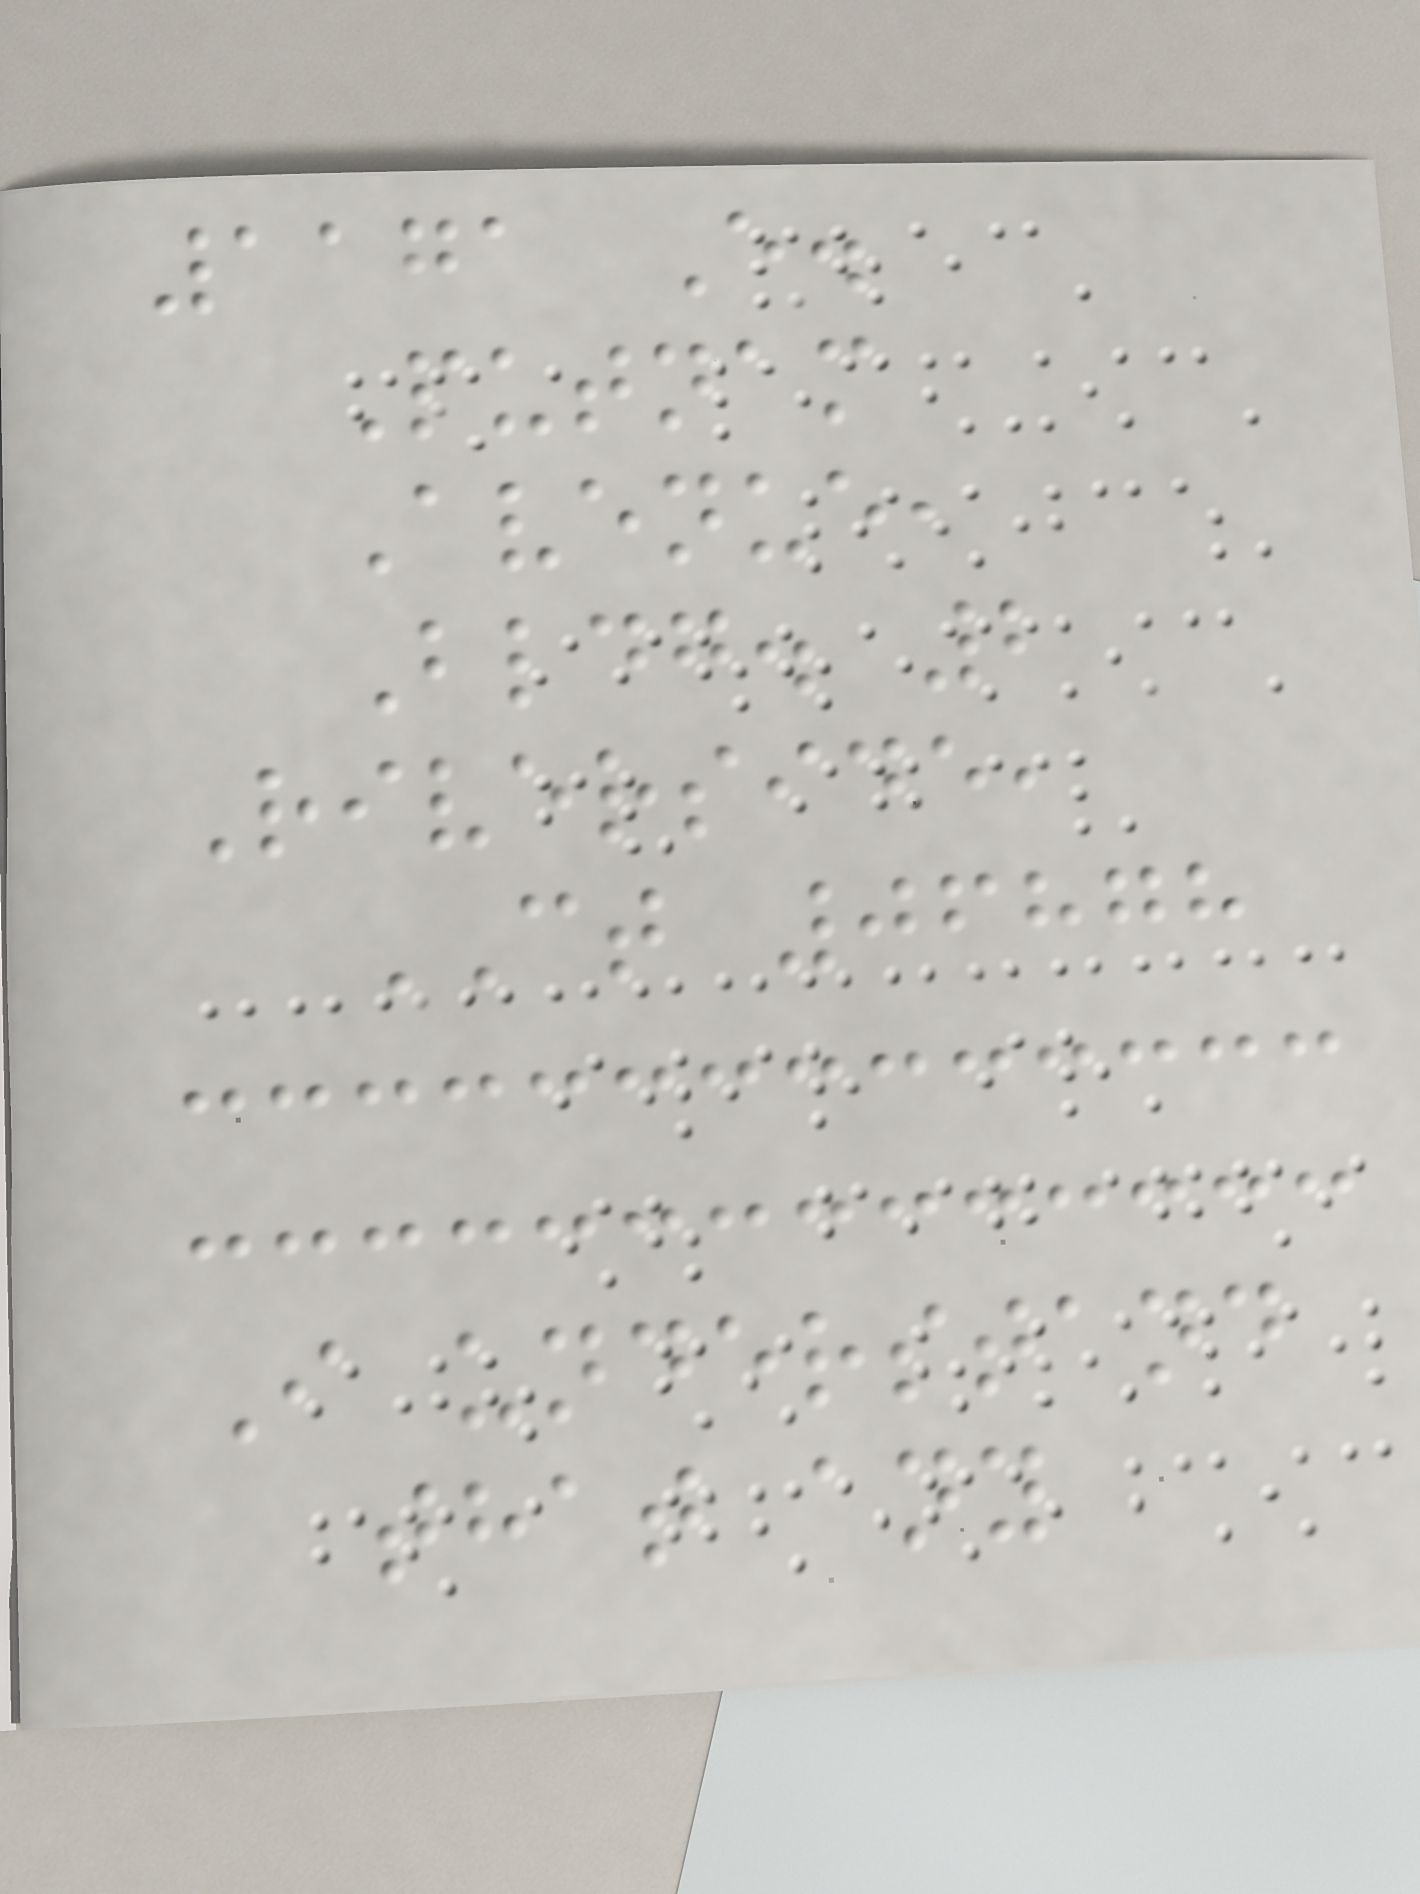1171 E.
Putnam
Avenue,
Bldg. 2
Riverside,
CT 06878
I understand
that any
